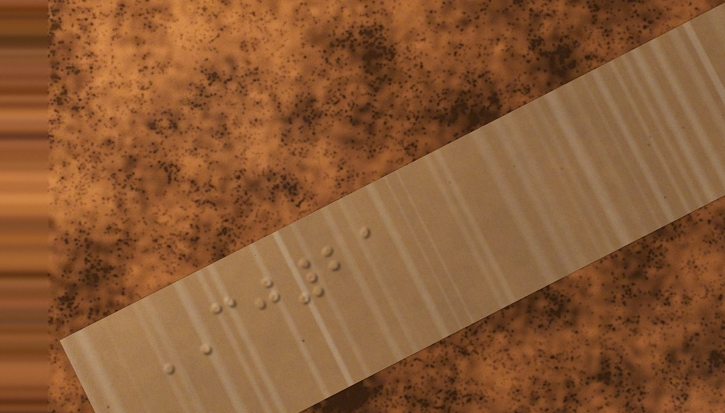CJ21
